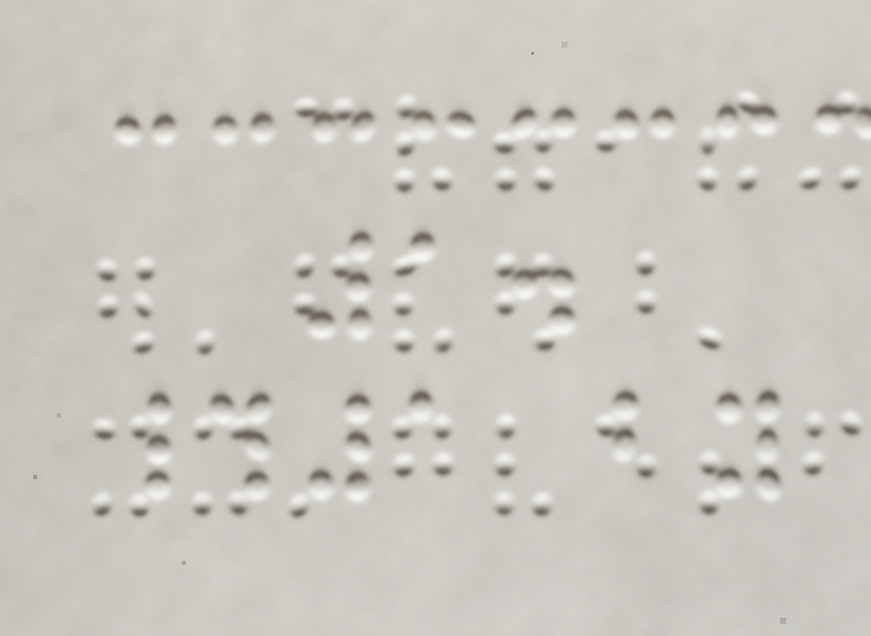1.
#1 by
